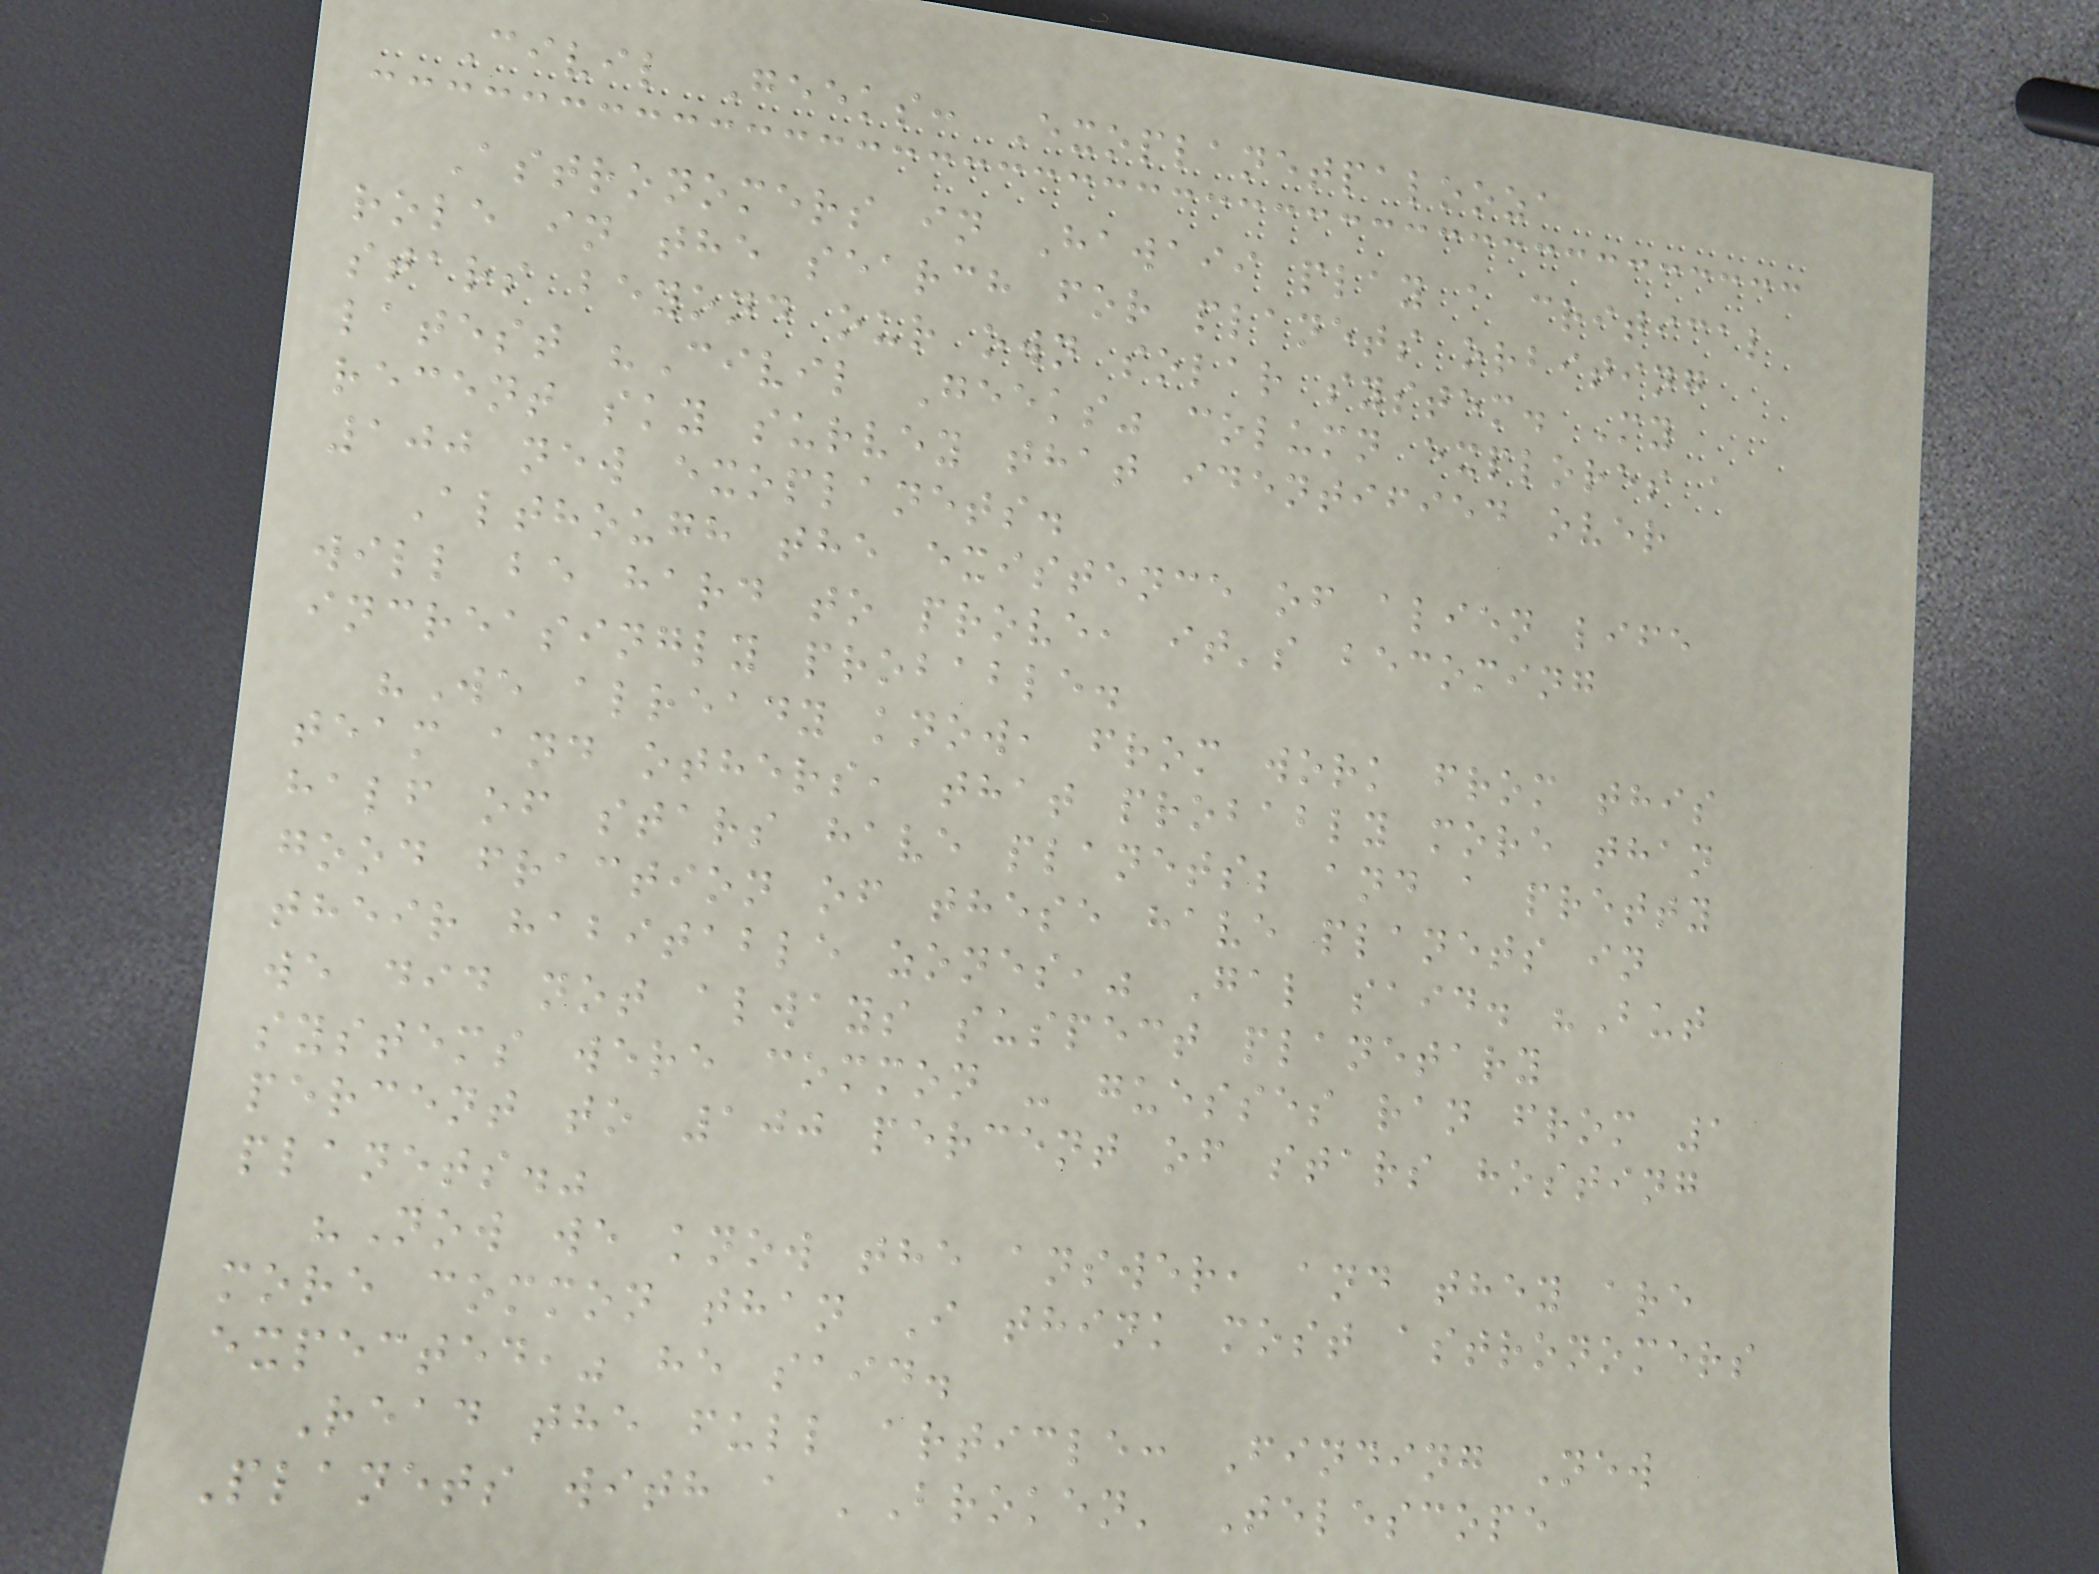Civil Geeks: Exoplanetpalooza
Astronomers in Hawaii play a critical
role in the search for planets orbiting
stars beyond our own solar system. My
latest "Civil Geeks" column explores a
recent sky survey that identified over
100 new exoplanets.
Although the existence of alien life
will be hard to prove, it's becoming
increasingly probable.
"We already know, from work from this
team and others, that probably more than
half of stars have planets; and a pretty
good fraction of these have planets in
their habitable zones," Gal said. "But
we did not always suspect planetary
systems were common - guesses ran from 1
percent to 100 percent of stars hosting
planets."
"Now we know the answer, and they are
more common than I think most astronomers
expected," he said.
Read the full article: Finding New
Planets with a 'Broken' Telescope
